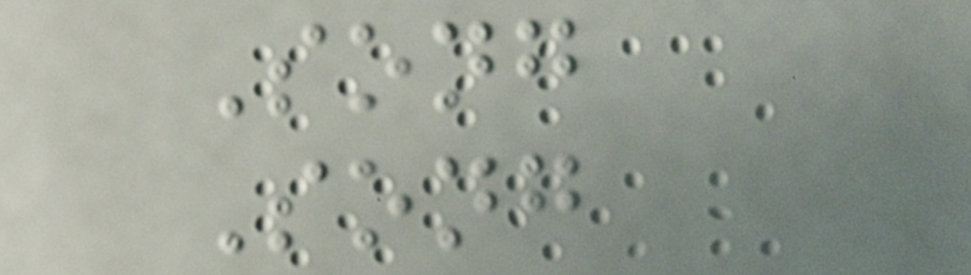Song
Song
